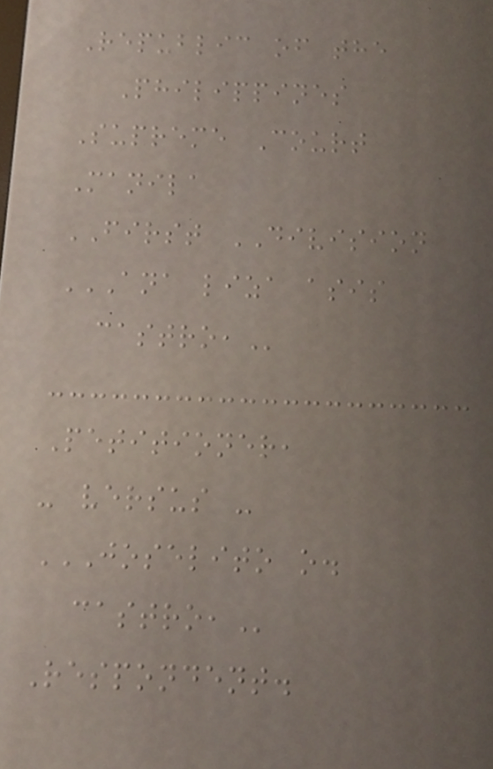Republic of the
Philippines
Supreme Court
Manila
FIRST DIVISION
ANA LIZA ASIS
CASTRO,
Petitioner,
- versus -
JOSELITO O.
CASTRO,
Respondent.
